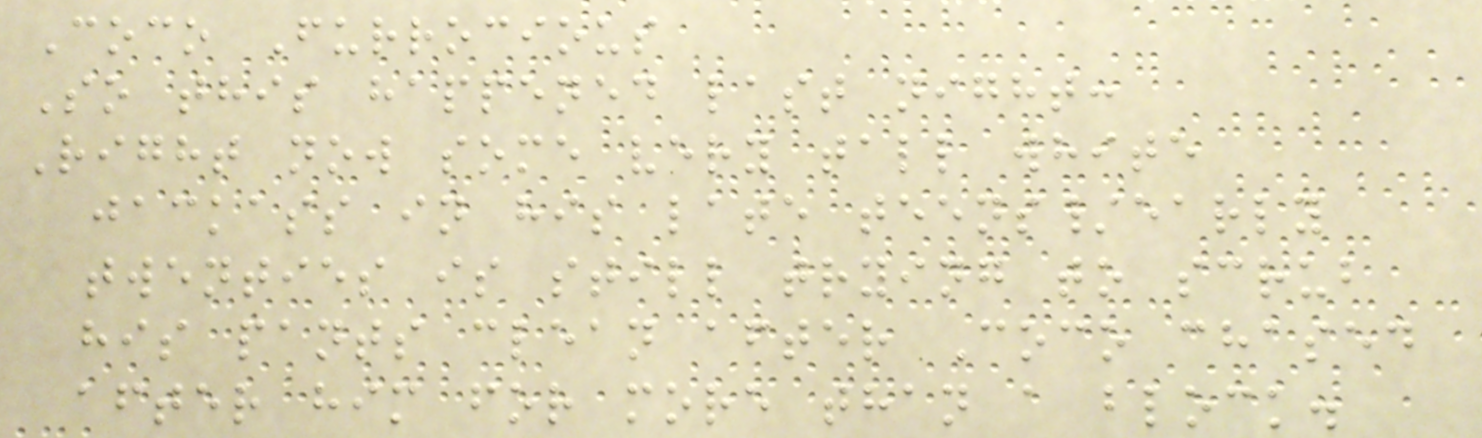Coco Furrocious
So this happened last night:
Right now some very tall white
jackass in his late teens/early
twenties is still trying to scrub
his pants clean after Coco chased
after him for more than a block.
